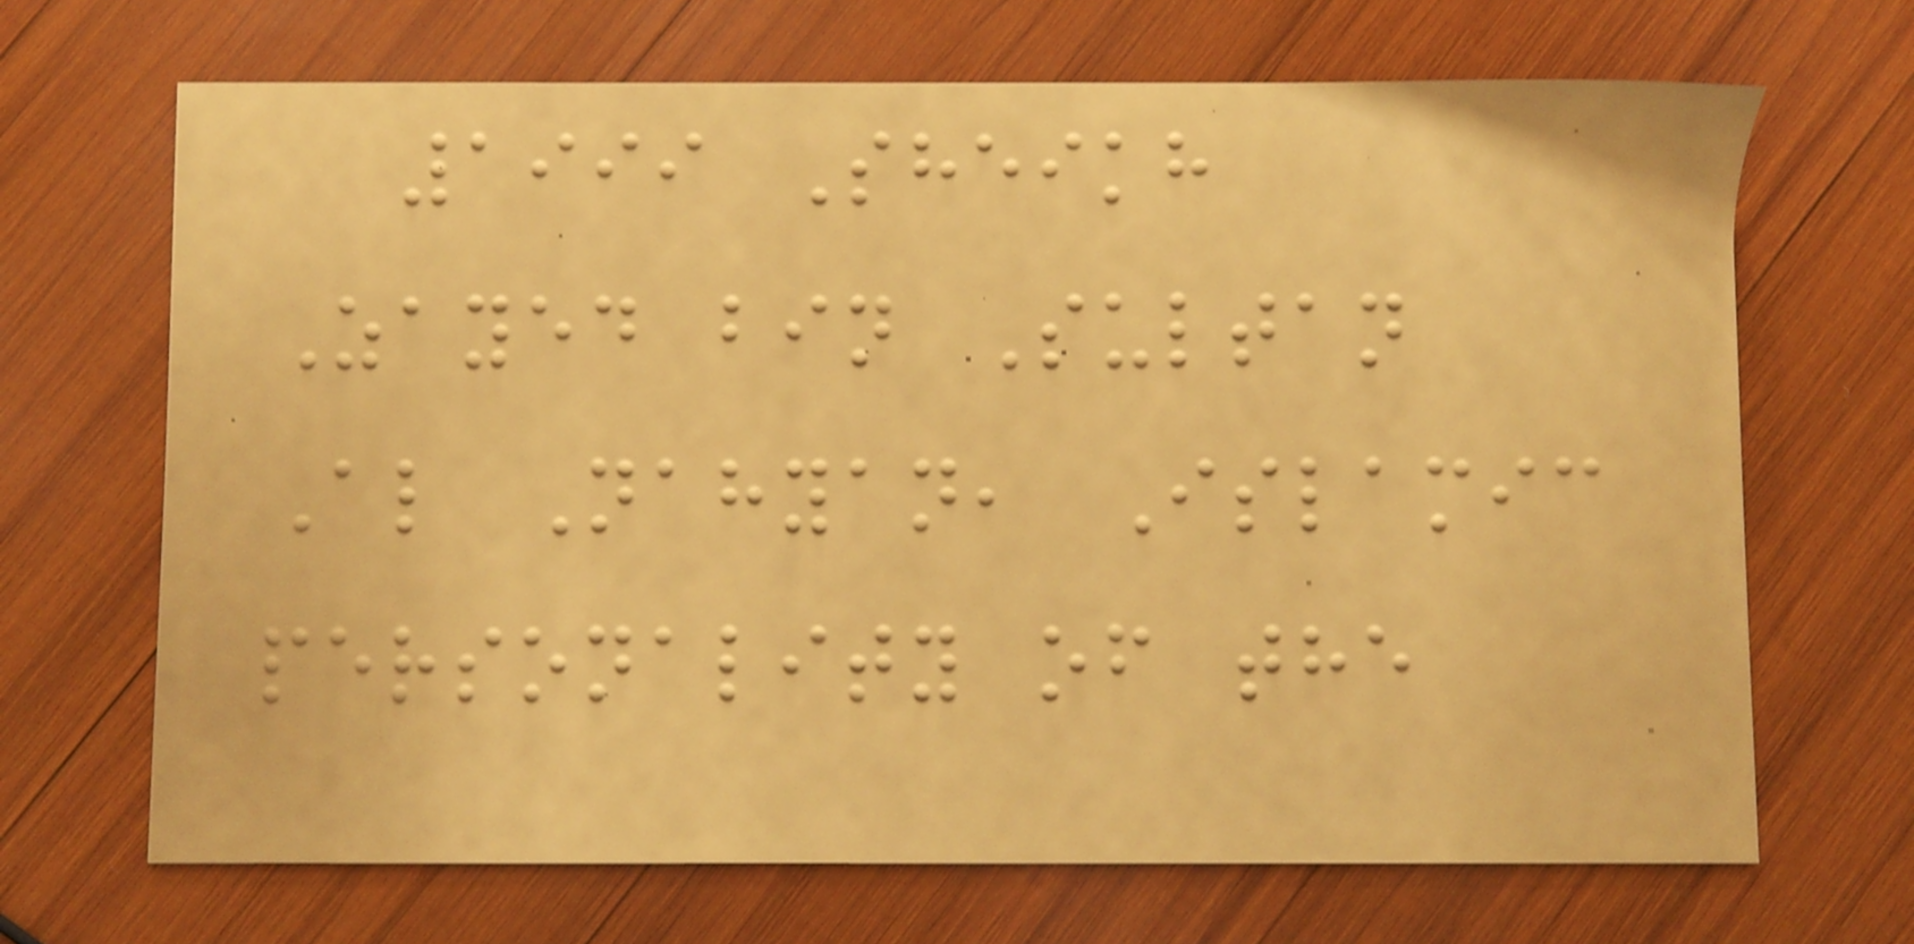1999 Sheikh
Zayed bin Sultan
Al Nahyan, Islamic
personality of the
